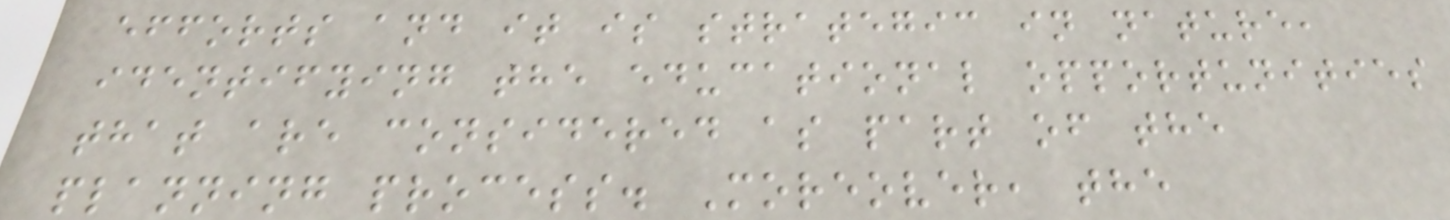efforts and it is strategic in nature,
identifying the educational opportunities
that are considered as part of the
planning process. Moreover, the
